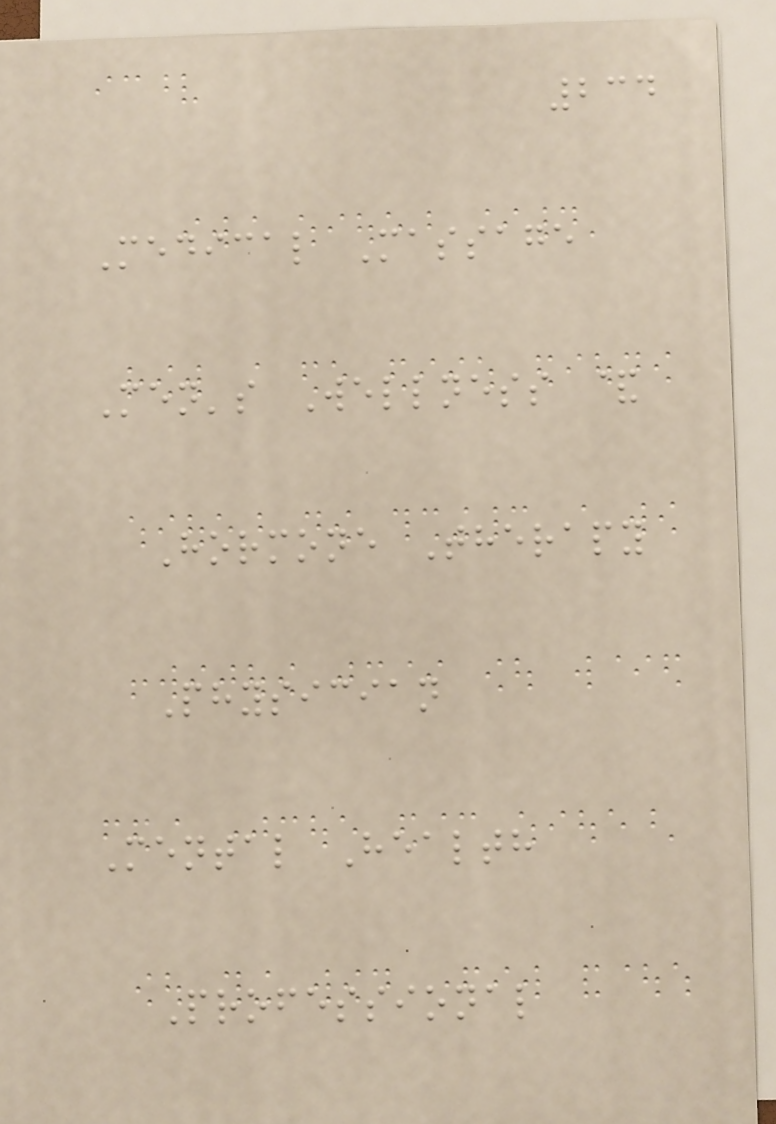234
Medical Massage
Men's Wellness &
Hormone Therapy
Physician
Mental Health
Professional
